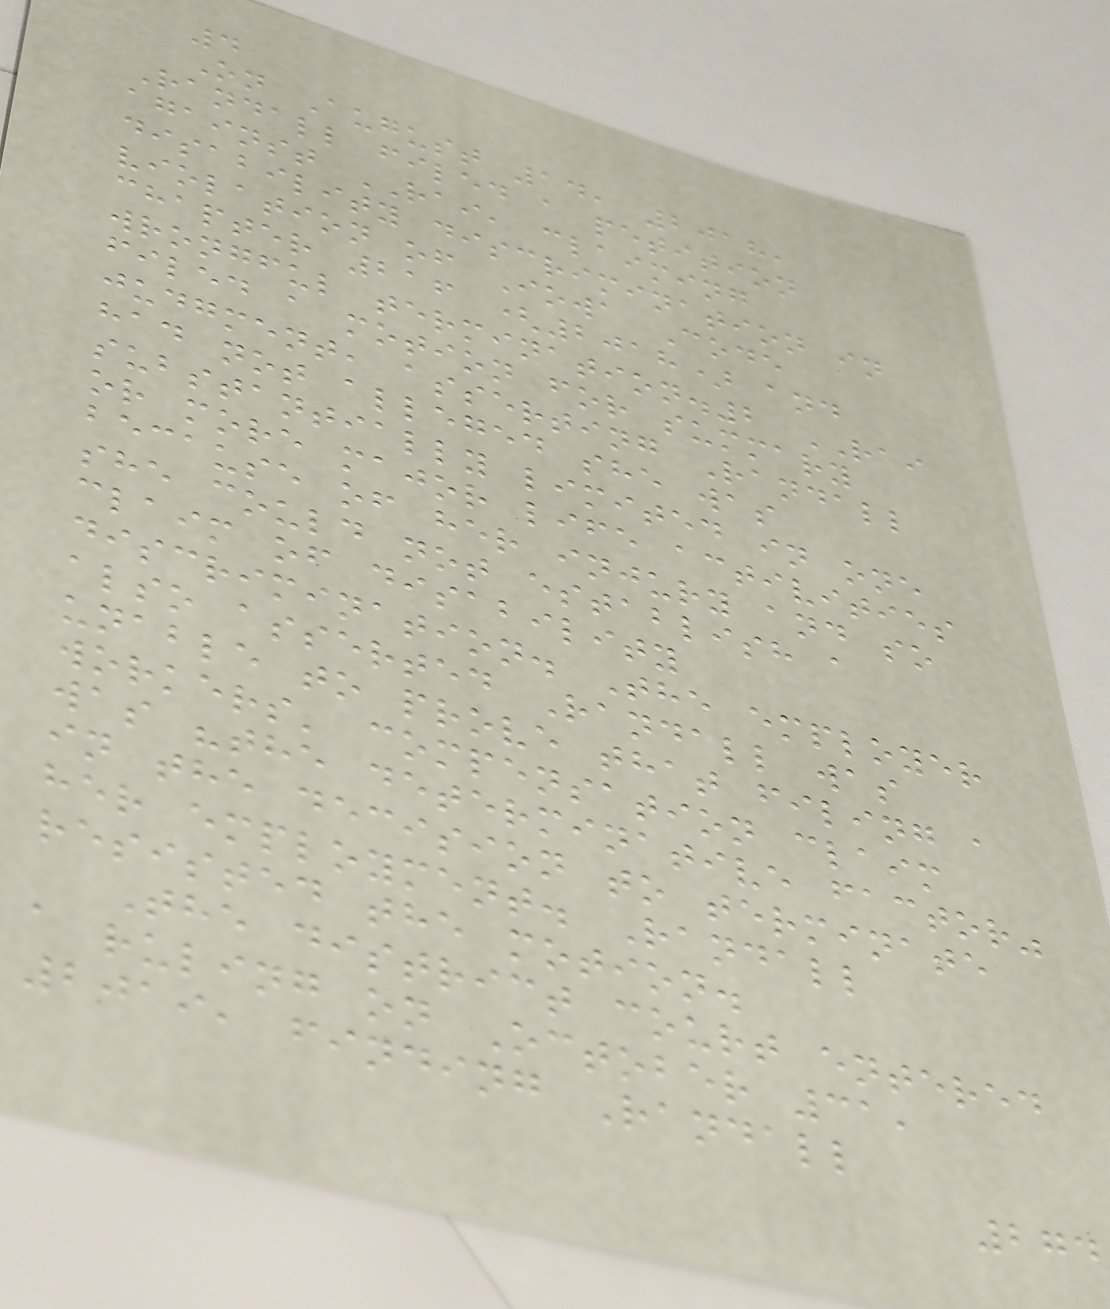4
On August 14, 2018,
Randall filed a petition
against RAI, claiming
disability discrimination in
violation of Iowa Code
chapter 216 (2018) and
wrongful termination.2 RAI
filed a motion for summary
judgment, asserting Randall
had not alleged she was
substantially limited in one
or more major life activities
because of her injury and so
she could not establish a
claim of disability
discrimination. The employer
also asserted Randall was
unable to prove that filing a
workers' compensation claim
was "the determinative factor"
in the decision to terminate
her employment. Randall
resisted the motion.
The district court entered
a ruling on October 31,
2019, finding Randall
274
